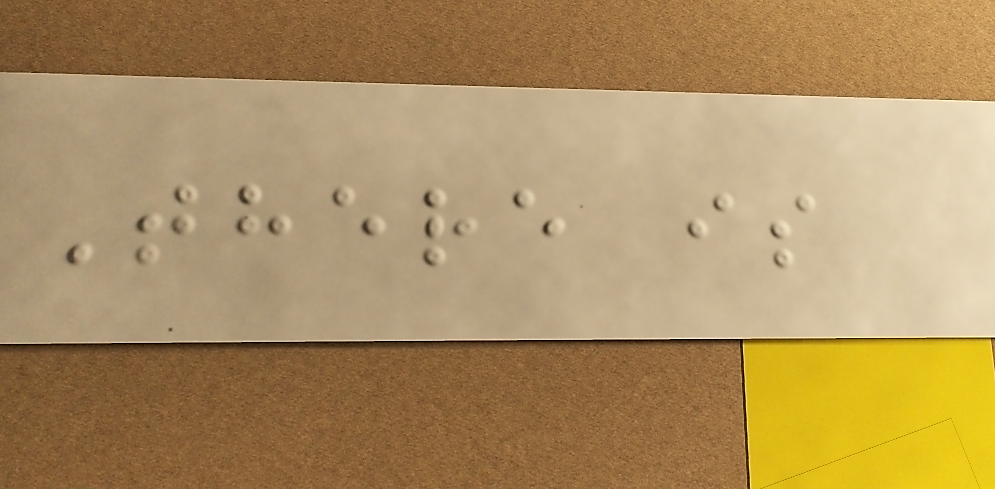There is
